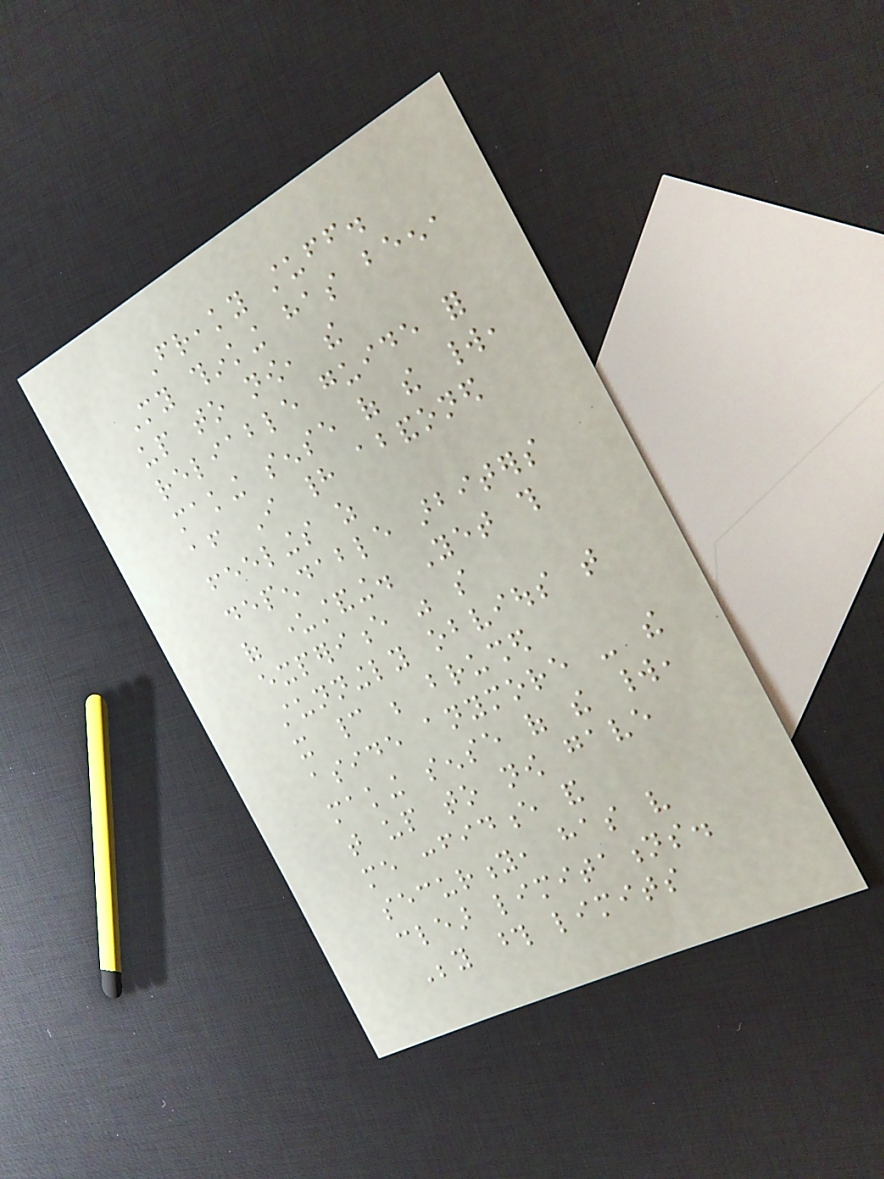Freaky stuff.
My thinking has been,
up to now, the
reliable guide for
making sense of the world,
after I had abandoned
feelings as
dependable arbiters
of understanding. Yet this
experience was so
stunningly obvious that
it cannot be brushed
aside anymore - the
making sense of the world,
that up to now gave
me confidence and
security, has very
clear limitations.
Beyond those limits
